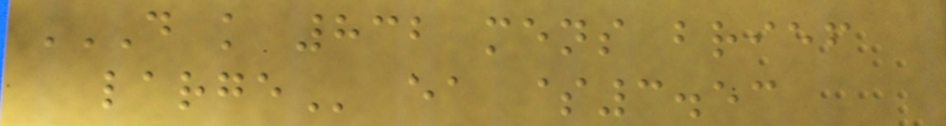D K 832 MENS BRIEF
LARGE ea $3.53
